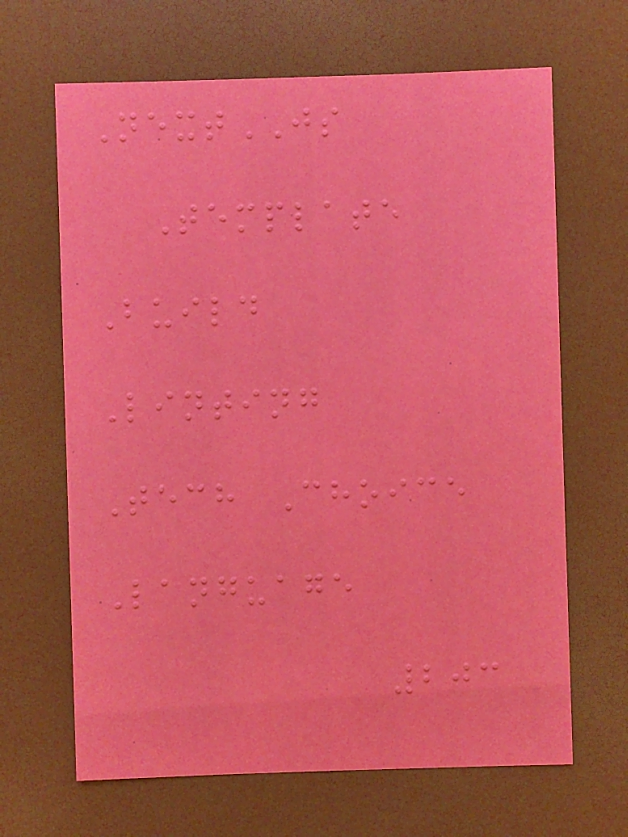NextJS
Template
Build
Linting
Tech Choice
Language
203
